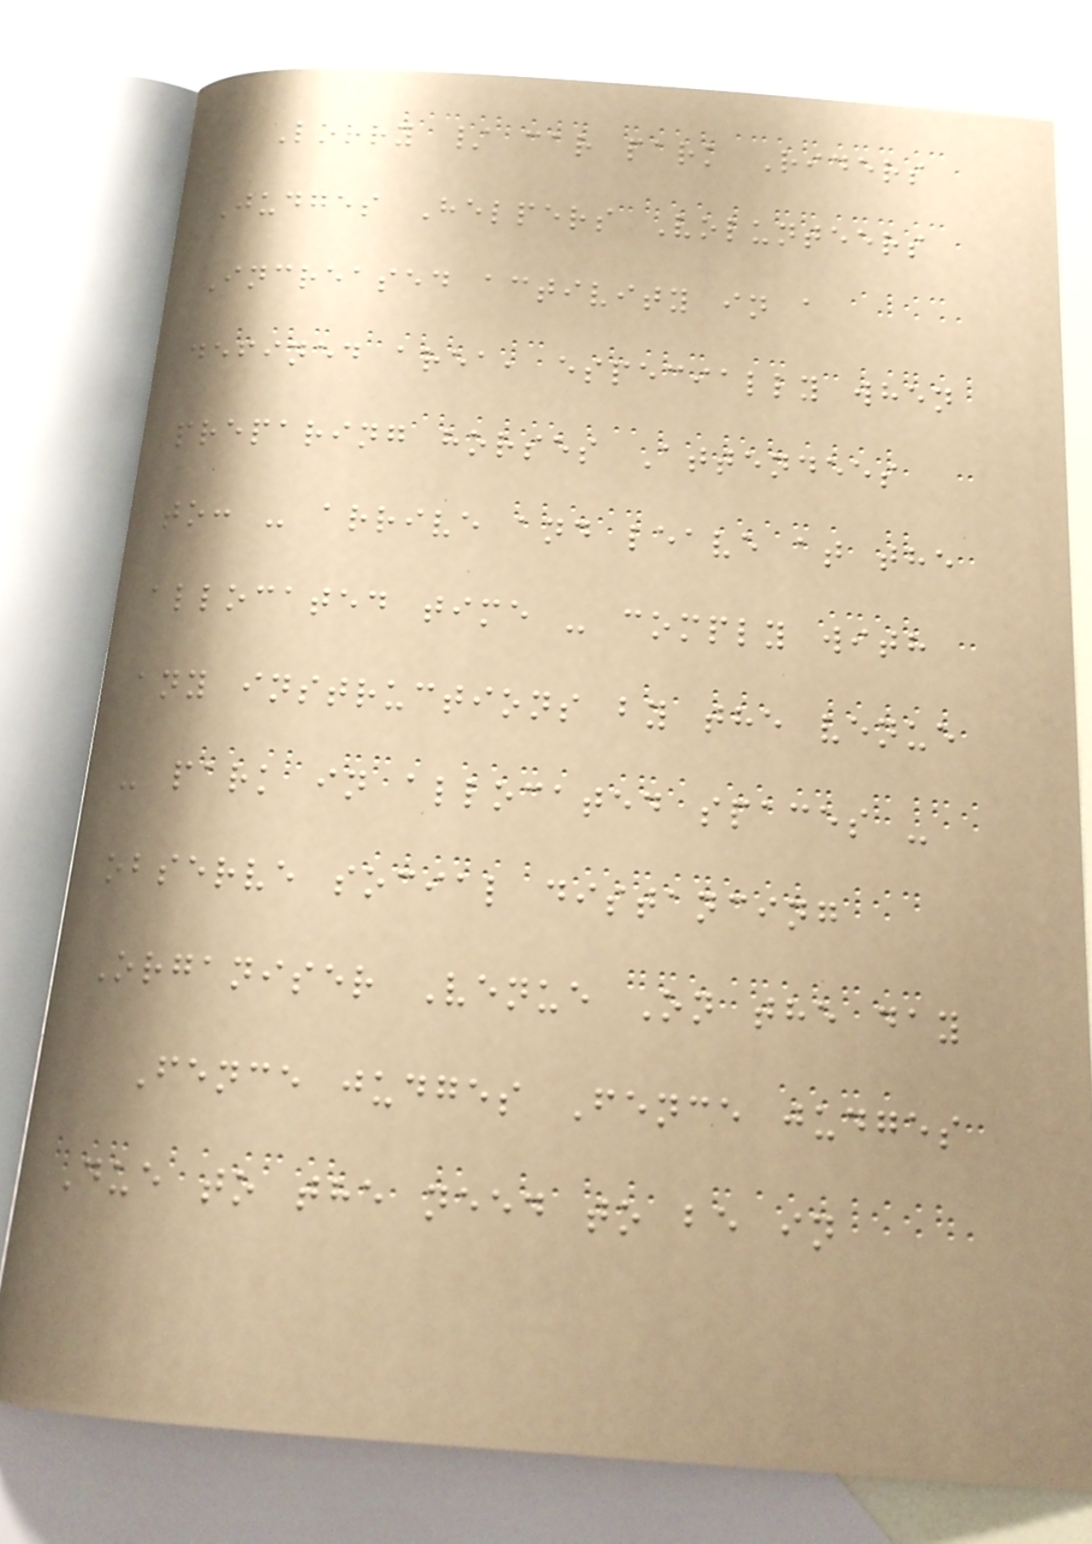Lorry / car park Riders
Judges Helpers Volunteers
Increased activity in a
defined area, especially when
preparing horses Attendees
to: - arrive and leave at the
allocated time - comply with
any instructions by the venue
- park in allocated spaces -
observe social distancing
Organiser Venue On the day
Fence judges Fence judges
Due to the need to be in
